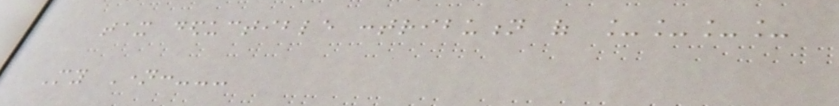tax deductible contribution of ____
My Name:---
